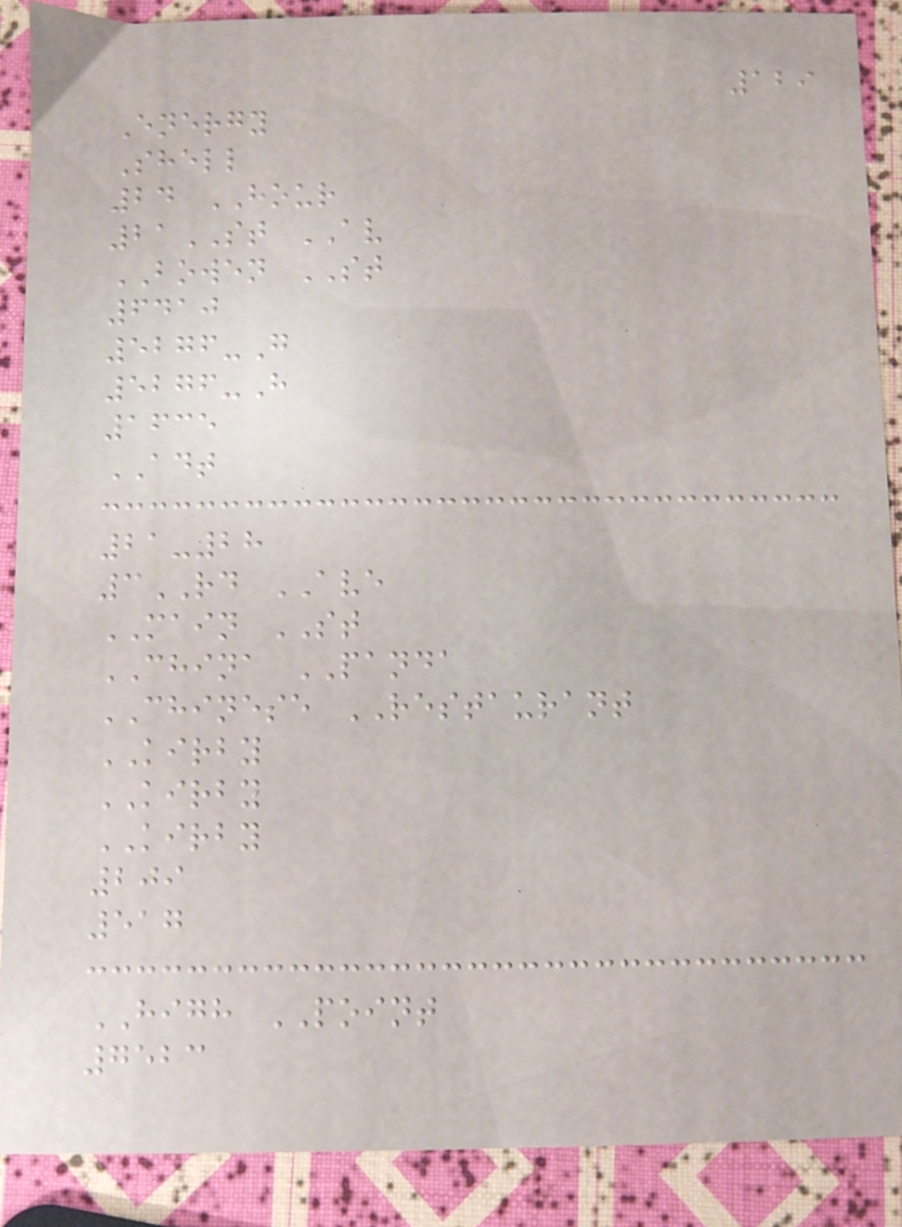129
Energy
Shell
24 HOUR
21ST AV
BOWEN ST
6410
5276-G
5276-H
1635
ADT
21-28
3RD AVE
MAIN ST
CHINA PANDA
CHINESE RESTAURANT
KIRBY
KIRBY
KIRBY
209
517
HIGH POINT
7523
